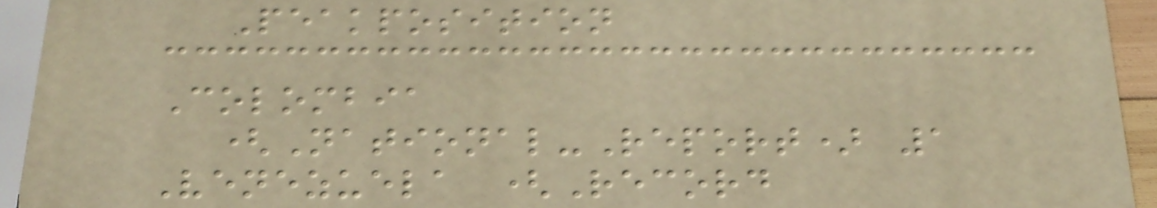Peakposition
Colombia
(National-Report) 1
Venezuela (Record
